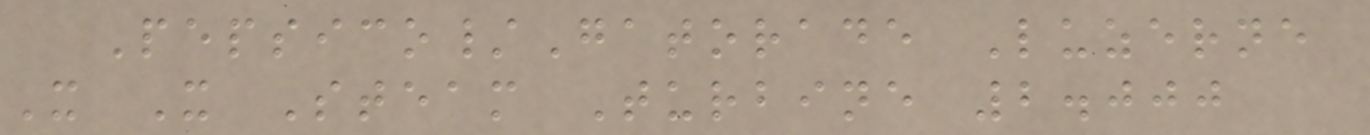Pepsico/Gatorade Luzerne
X X Steam Turbine 2.000
